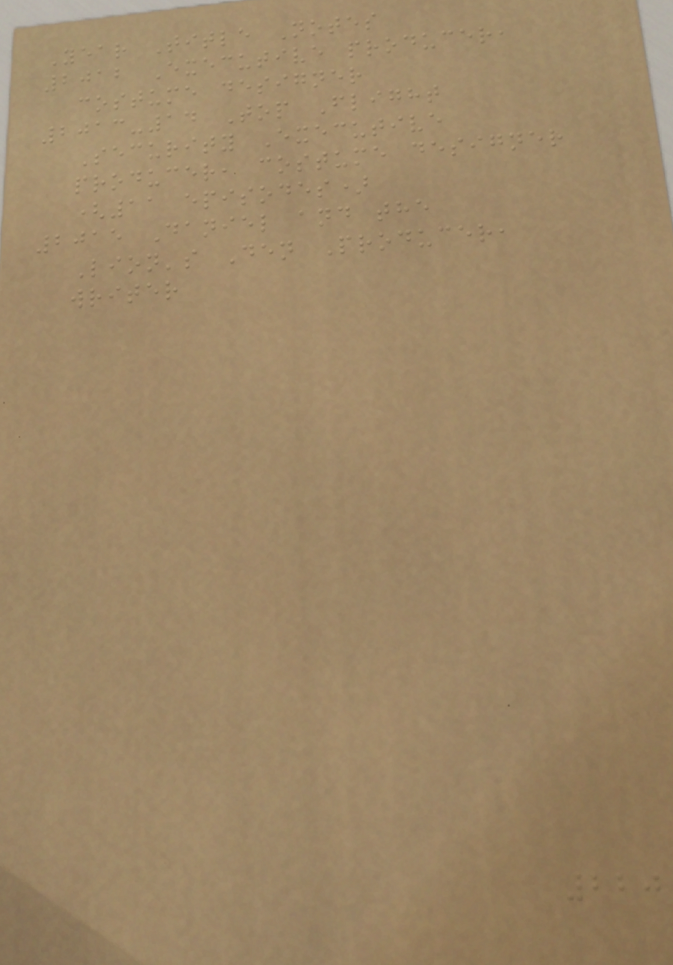Year Title Notes
2012 Executive producer,
costume designer
2013-14 Top Flight
Security Executive
producer, costume designer
(11 episodes)
2015 Daniel and the
Lion's Den Producer,
writer
220
